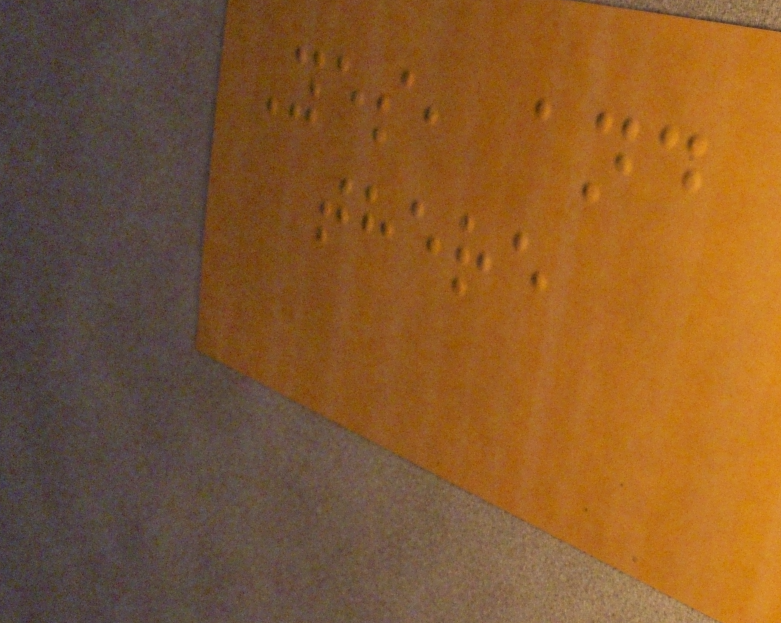Yes, and
there
